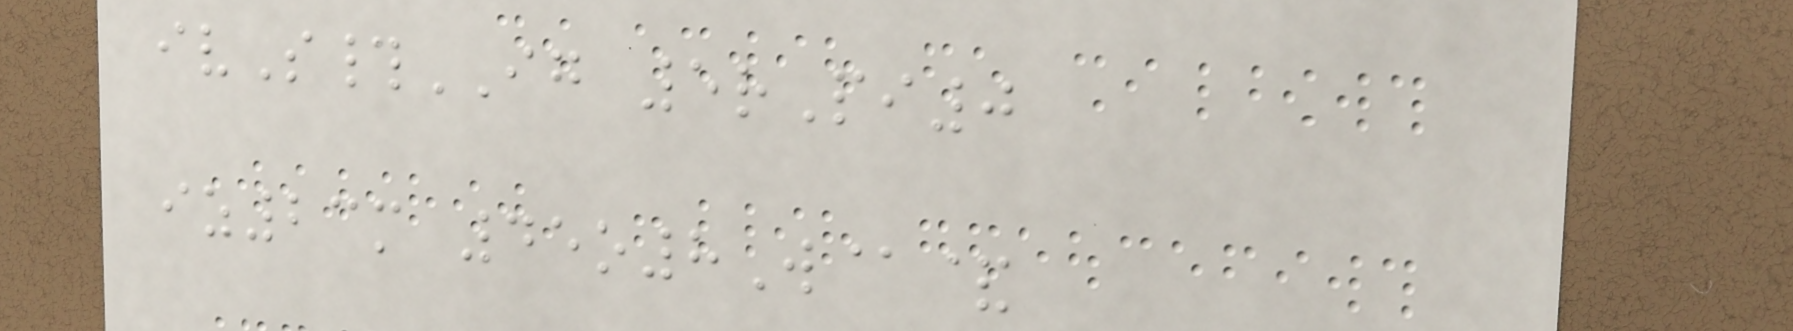ivS#IG 5rPi0
iz23m 45o8W@&
